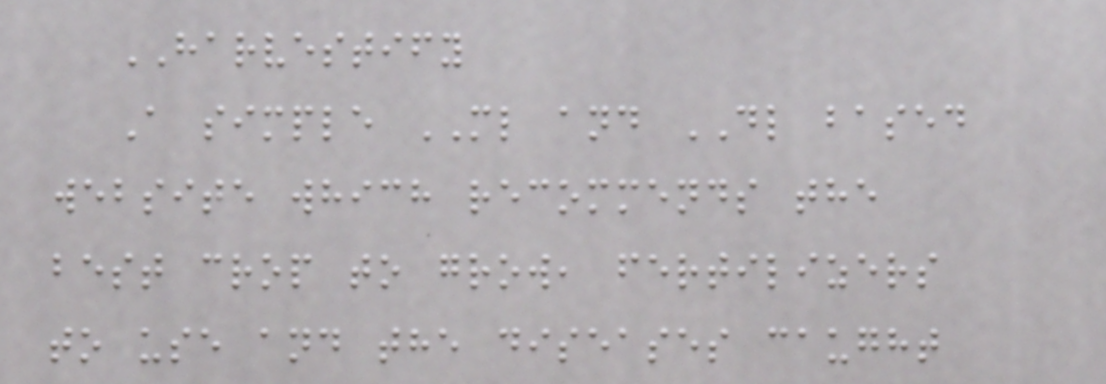HARVESTIFY
A simple ML and DL based
website which recommends the
best crop to grow, fertilizers
to use and the diseases caught
